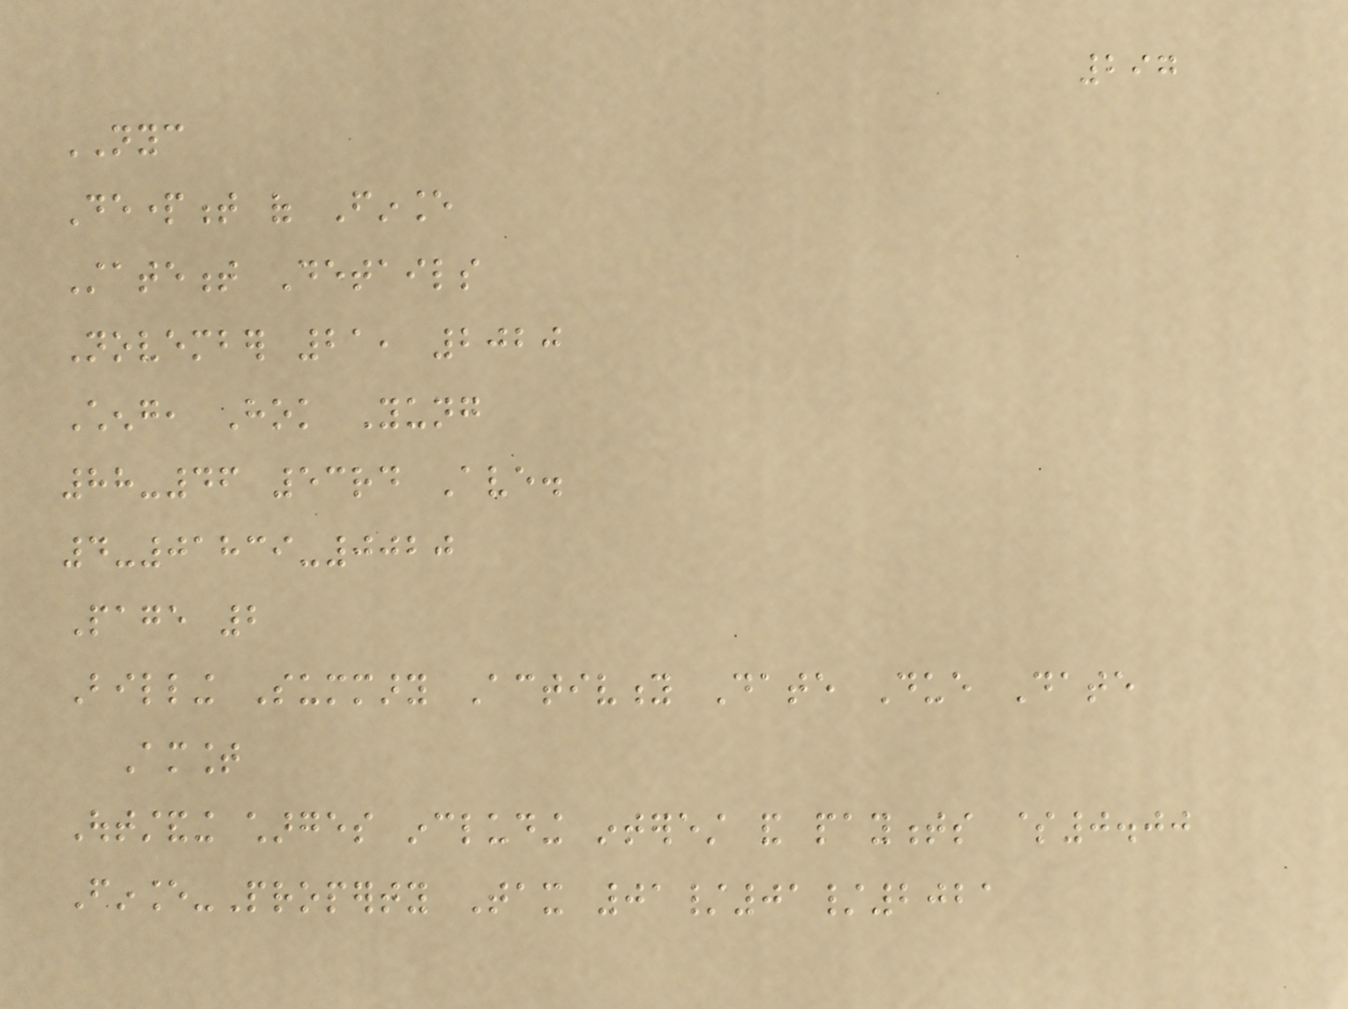297
NYC
Department of Finance
Statement Details
November 21, 2020
Cheng, Hok Yung
88-46 53rd Ave.
4-01839-0020
Page 2
Billing Summary Activity Date Due Date
Amount
Outstanding charges including interest and payments $0.00
Finance-Property Tax 01/01/2021
